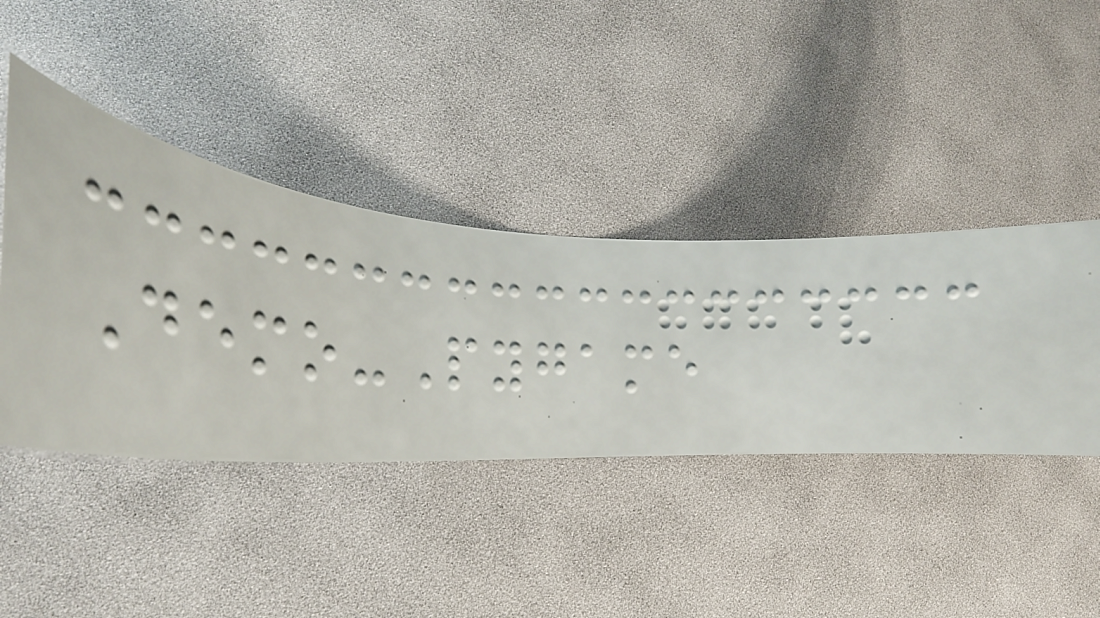Demo-Pygame
